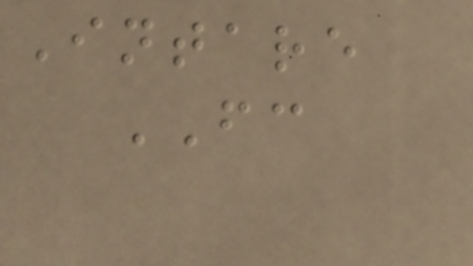Intare
FC
